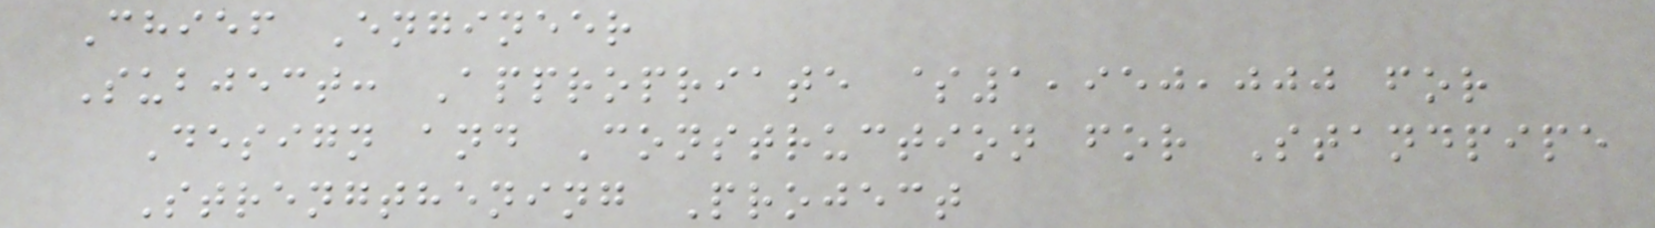Chief Engineer
Subject: Appropriate $1,950,000 for
Design and Construction for Standpipe
Strengthening Project
